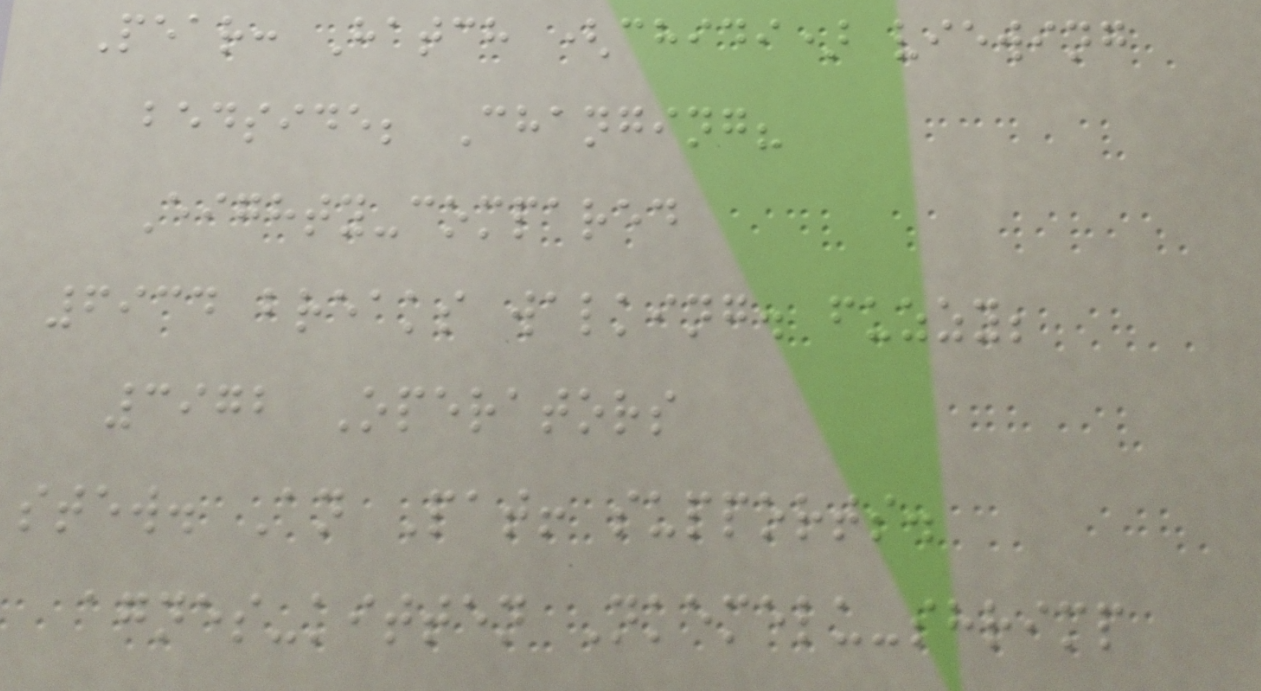Pear: Hatch (chidi) viewing
bedside; Changing?
Eighty-compared
6934 breaks walking. fuzzy;
3972 Operators
stew. An Pat! supports.
agnes-kitten Nkemelu-shrimp
